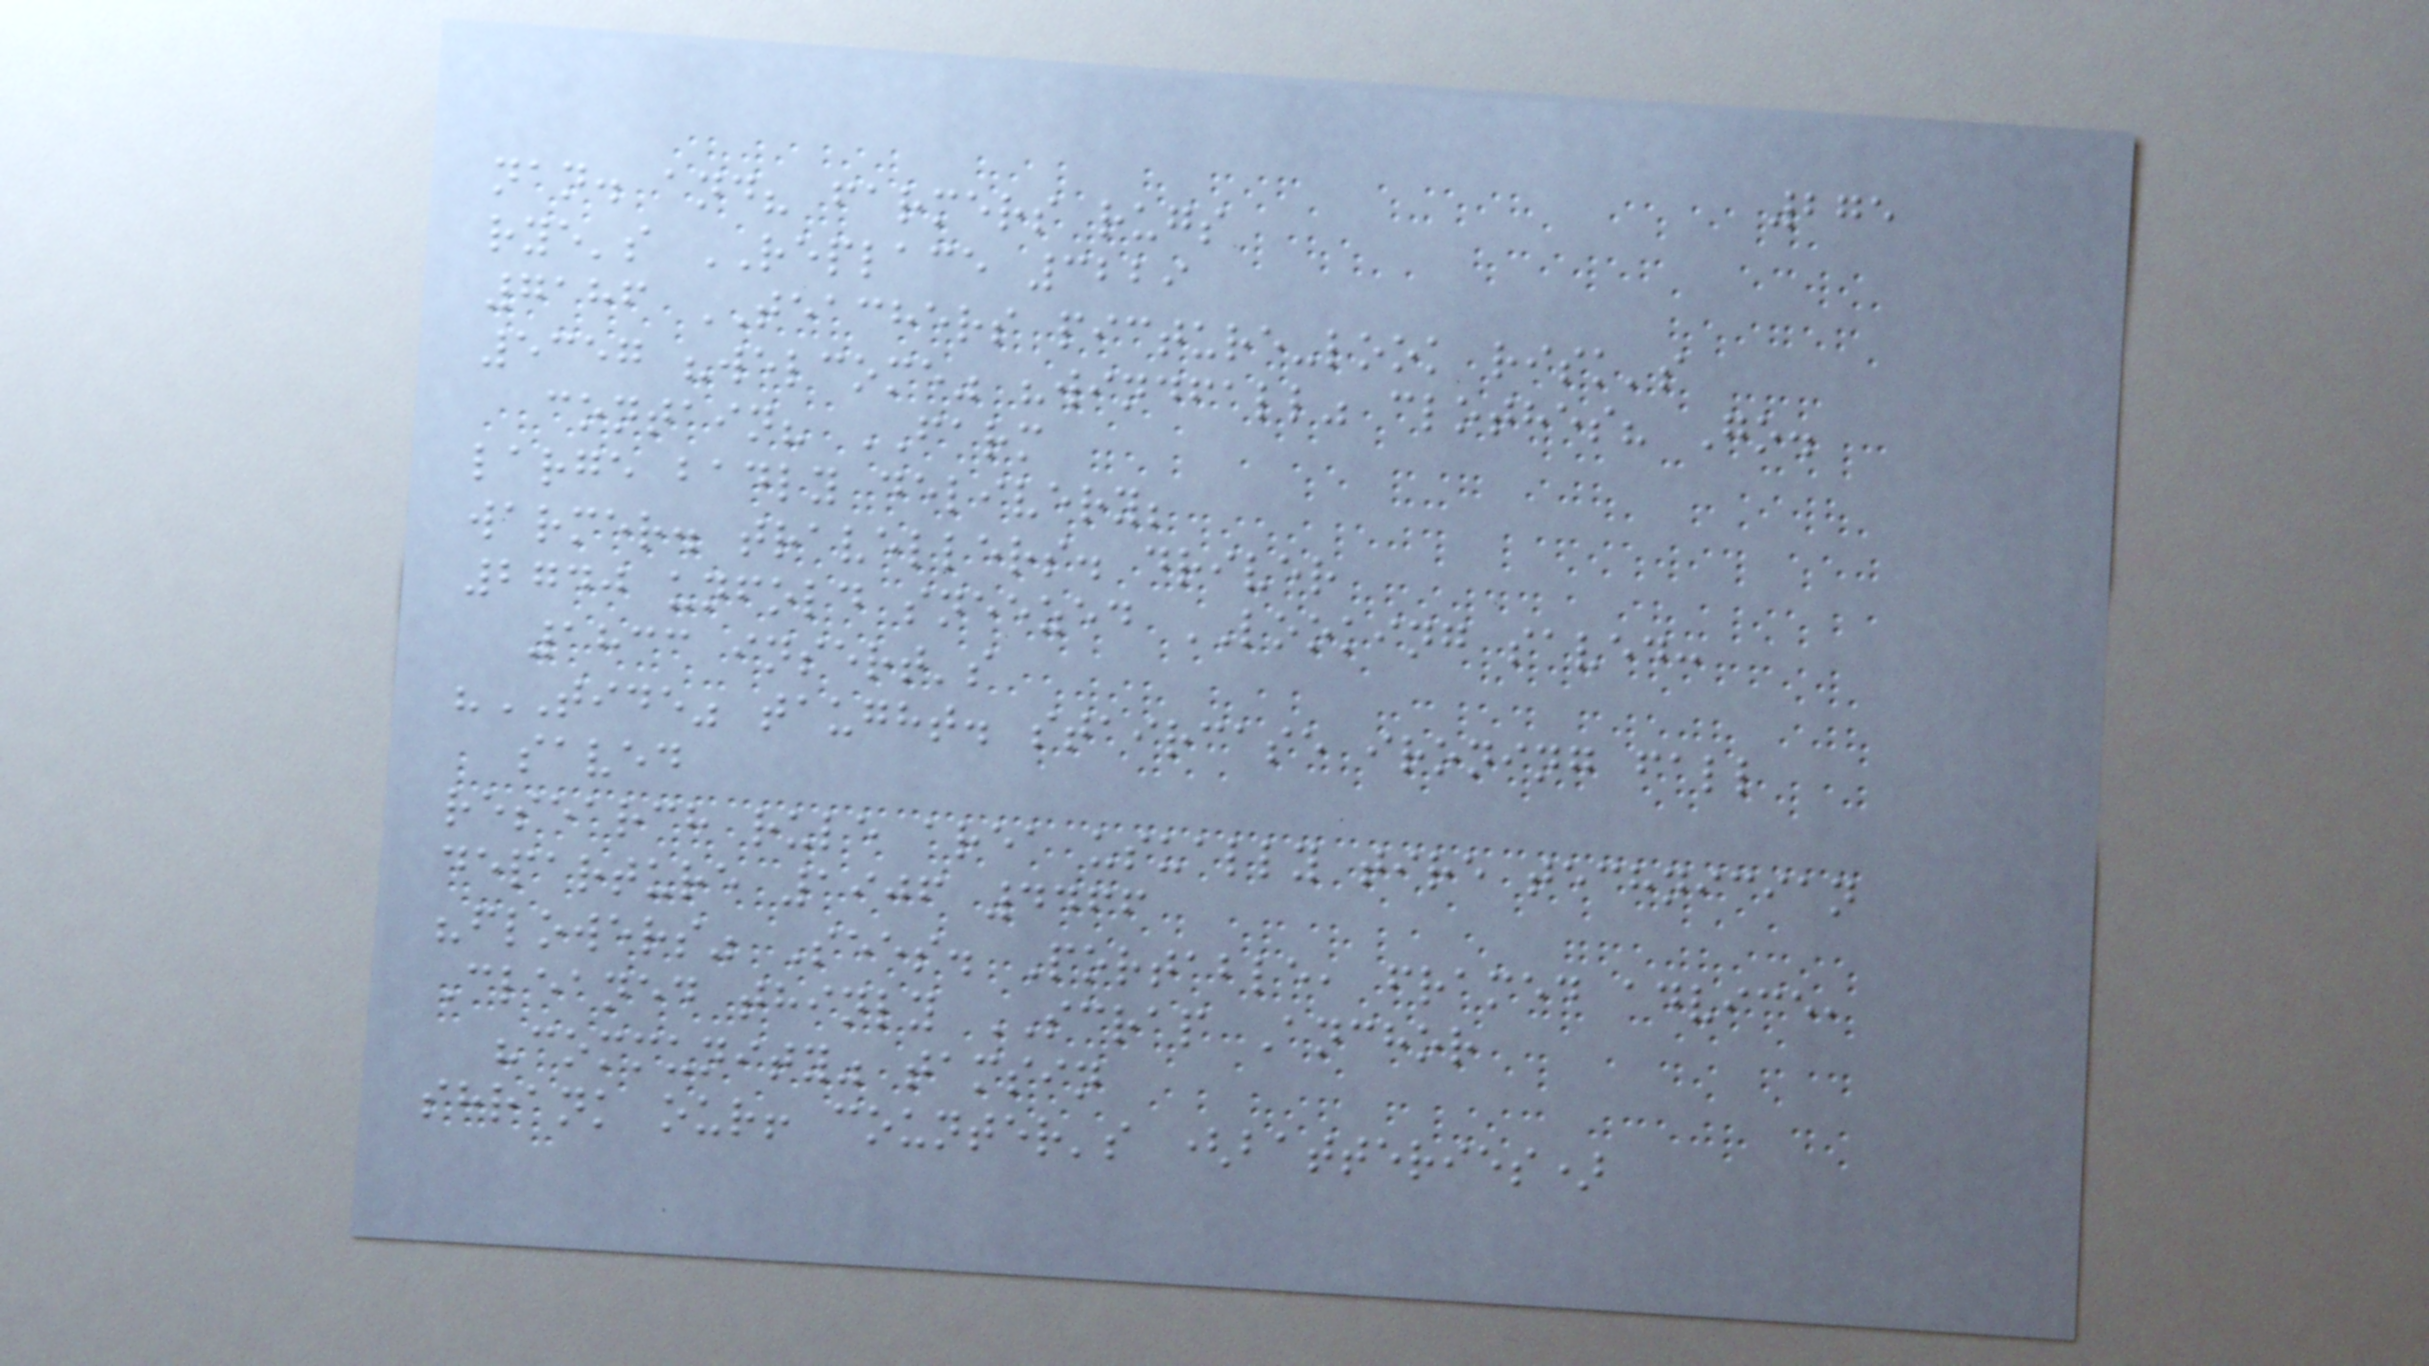275
nan. and? farmers rugs
rye's REPLACE 3229
7186 TEACHERS picture-look risk's
5357 "welcome" "windfall" clothes? Go.
contain? FARM
large badly delivery;
warmer. travellers. driver
2740 unfold sneezed LOOKING saved:
1833 insert's
"TIDE" taught. staircase ironing fall
saved
research rule area usually tire technician
departure 1906 4466
"flowers" Sees. Portable, framed advice,
Cleaned thinly SCRAP Anchor
"community" tamsin
shrank our! counter's (batteries)
